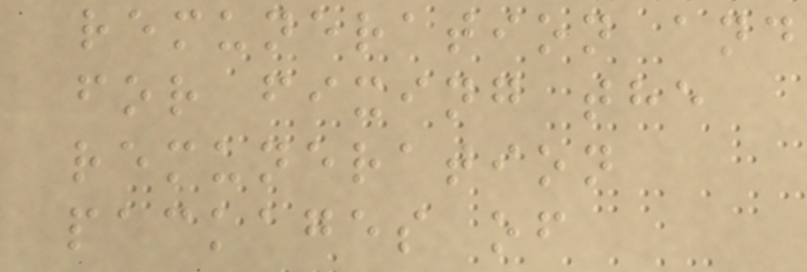remuneration and
for fixing the
remuneration
packages of
